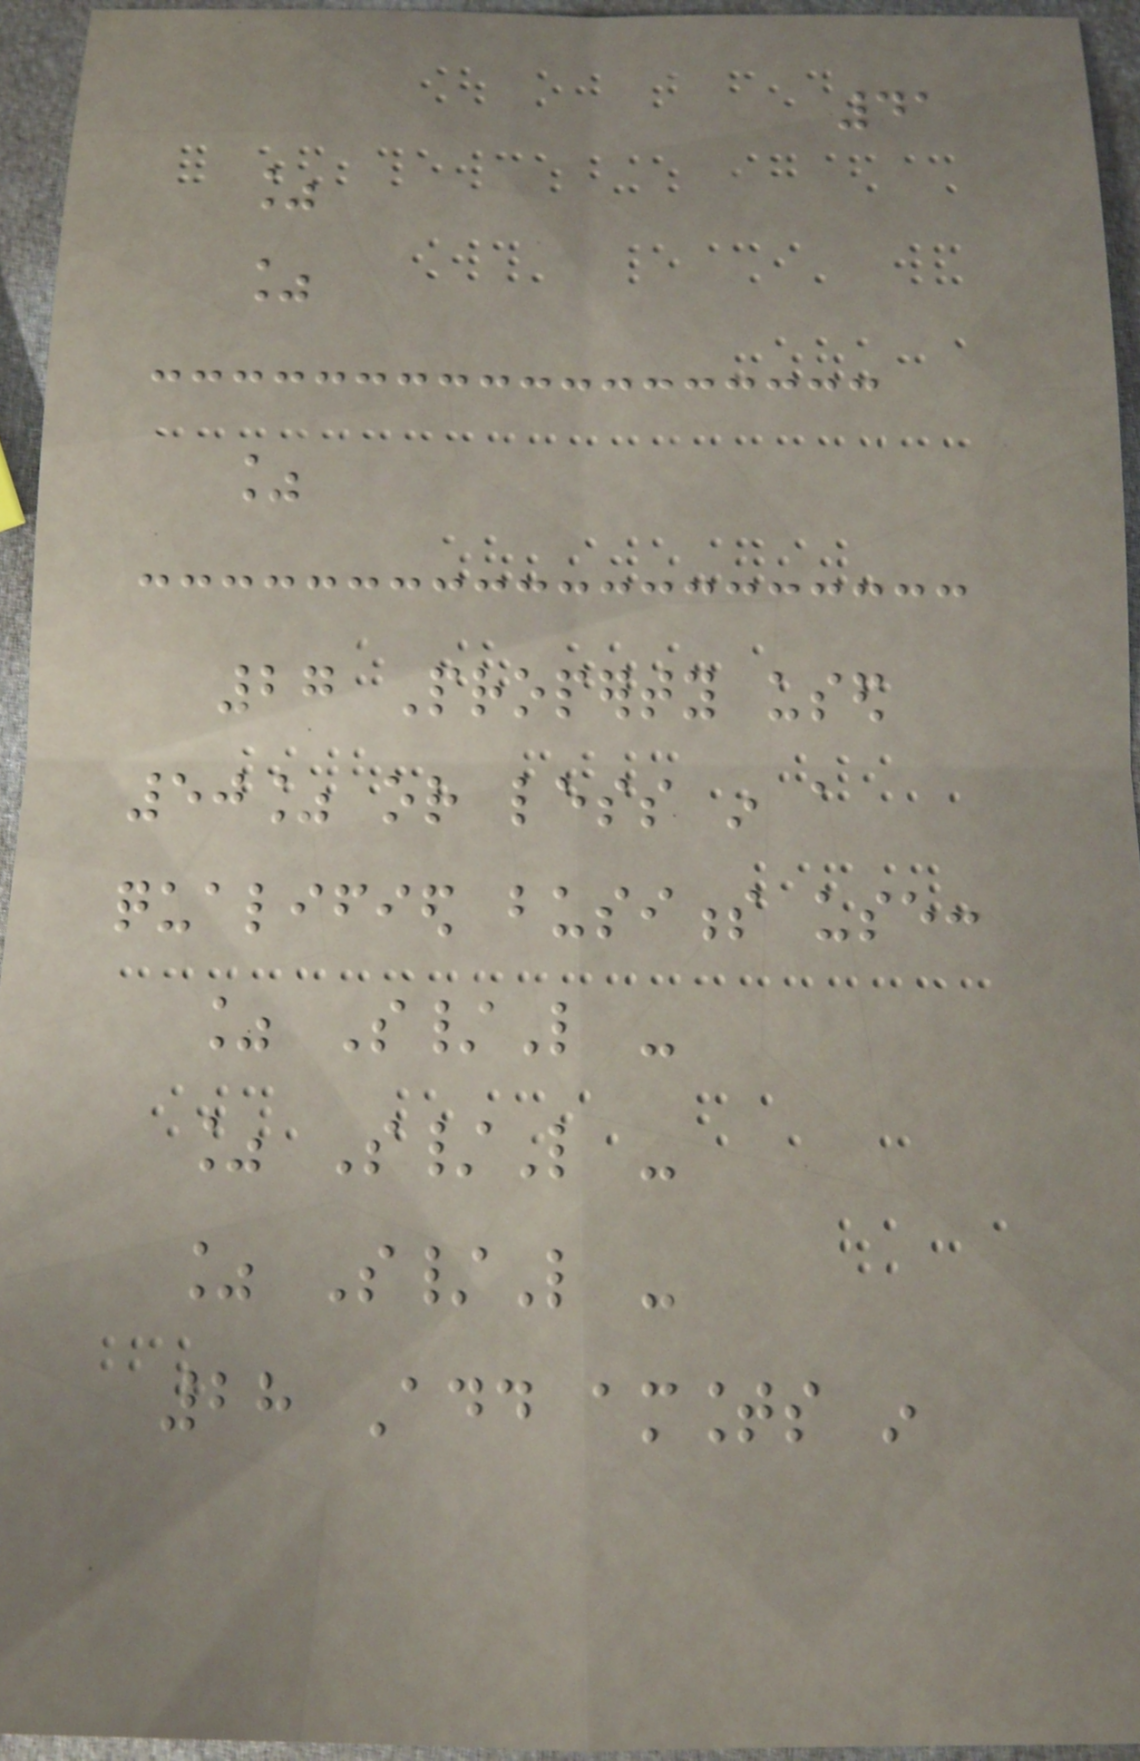41
%
%
%
27 Property used
50% or less in a
qualified business use:
% S/L -
% S/L -
% S/L -
28 Add amounts in
